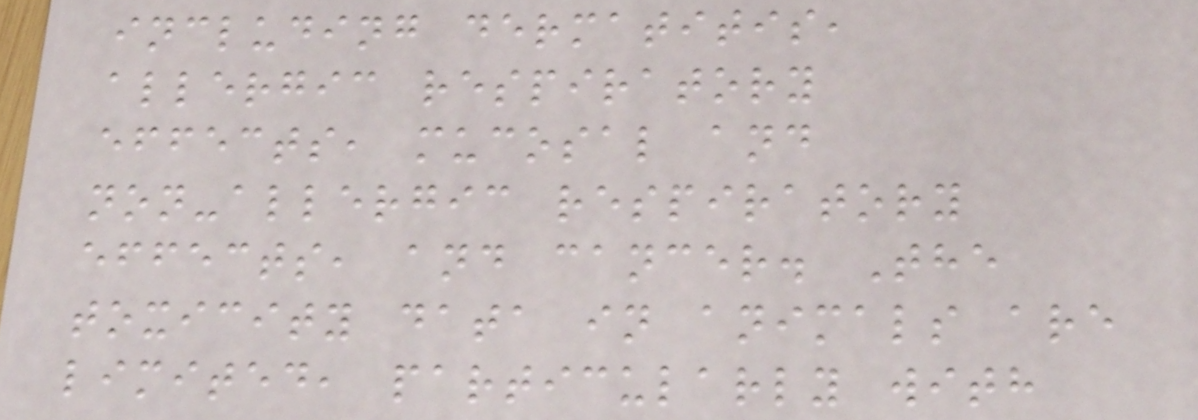including dermatitis,
allergic respiratory
effects, mucosal and
non-allergic respiratory
effects, and cancer. The
toxicity data in animals are
limited, particularly with
